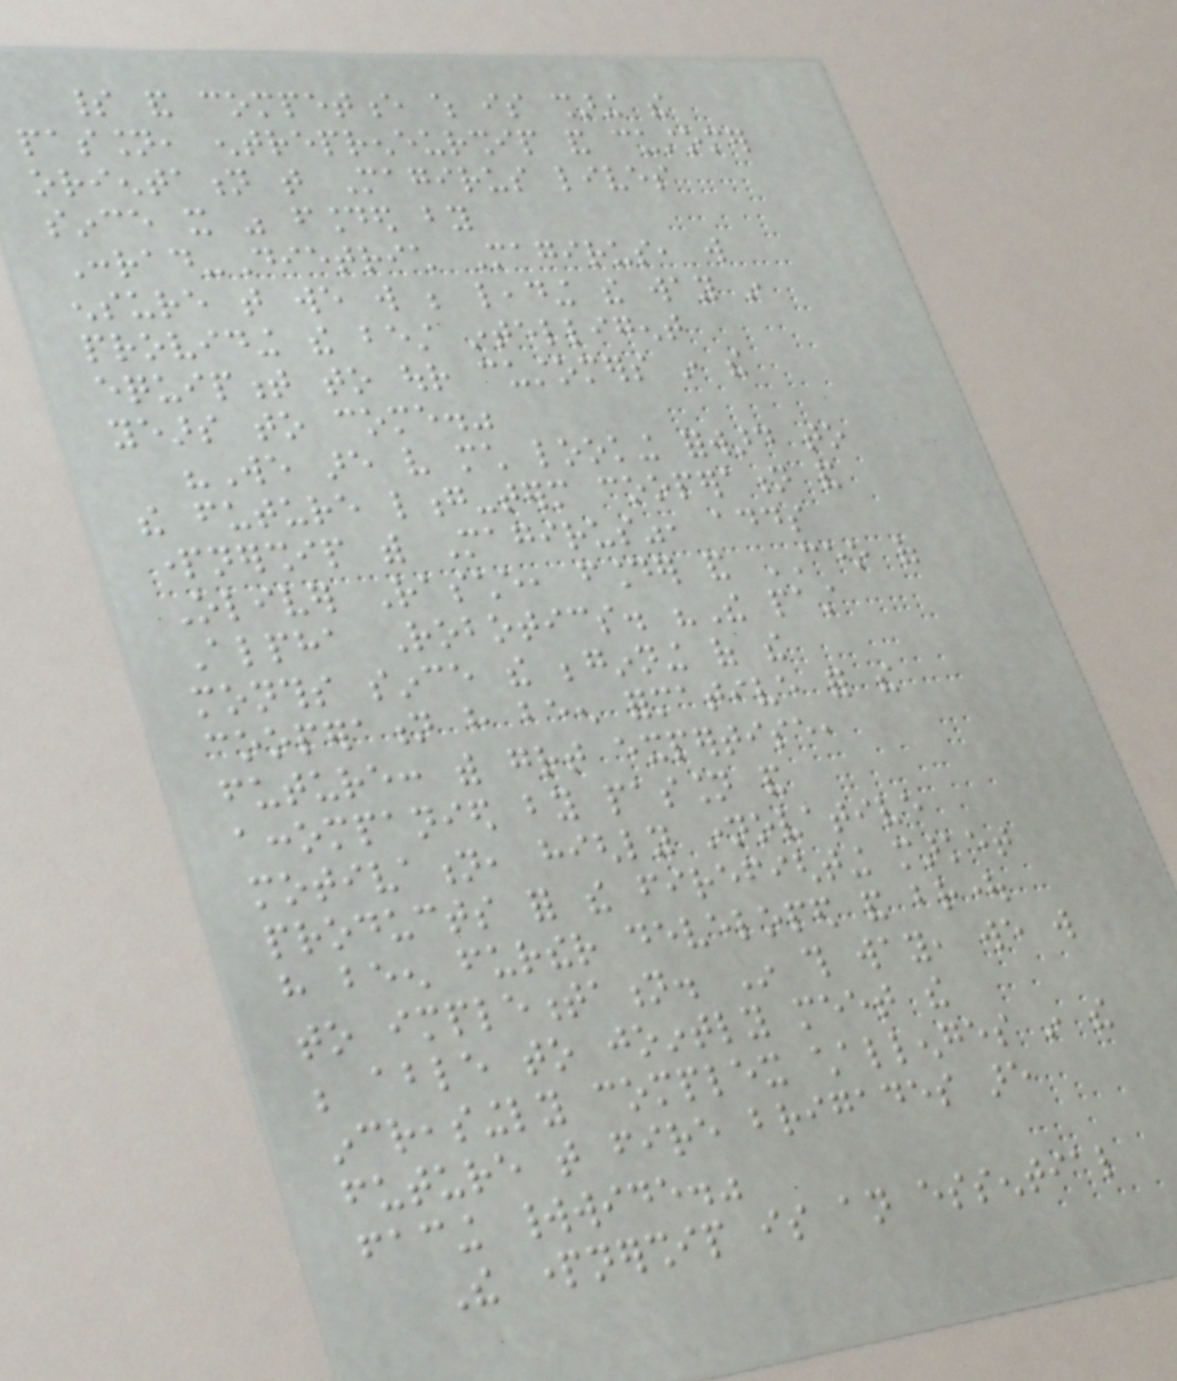spirit and competence which is sharing the
passion, entrepreneurship and customer
orientation that Magirus lives
since it was founded by
Conrad-Dietrich Magirus, will
ensure that we will be leading the way in
providing the best intelligent
equipment to our customers in the
years to come."
"We are very much looking forward to
the future long-term cooperation and
partnership with Magirus", adds
Oliver Rasche, founder and CEO of
Alpha Robotics. "The past
months since the beginning of the
cooperation have been formative for the
future: with great expertise,
accompanied by passion and
motivation, highly innovative
products for the firefighting market
have been further developed and brought
to implementation. In this way, we will
be able to jointly meet the
increasingly complex challenges in the
future that fire brigades are
facing worldwide."
The partnership is an essential
